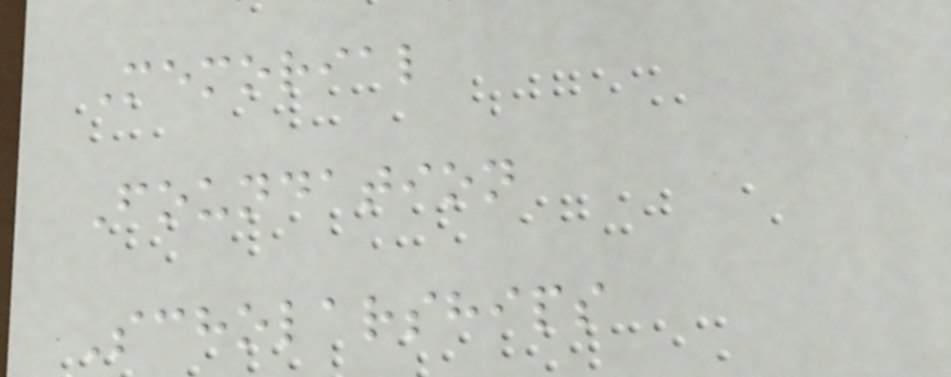Memorial
Foundation
Scholarships
